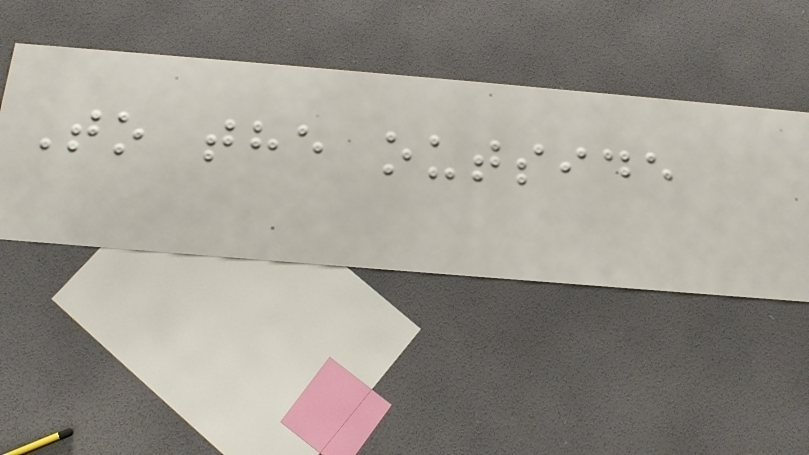To the outside
